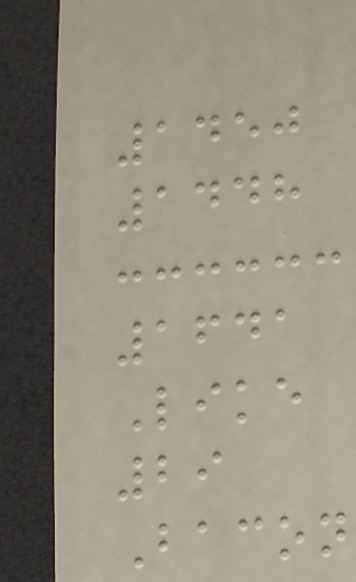1450
1448
1641
Like
29
Bacon
